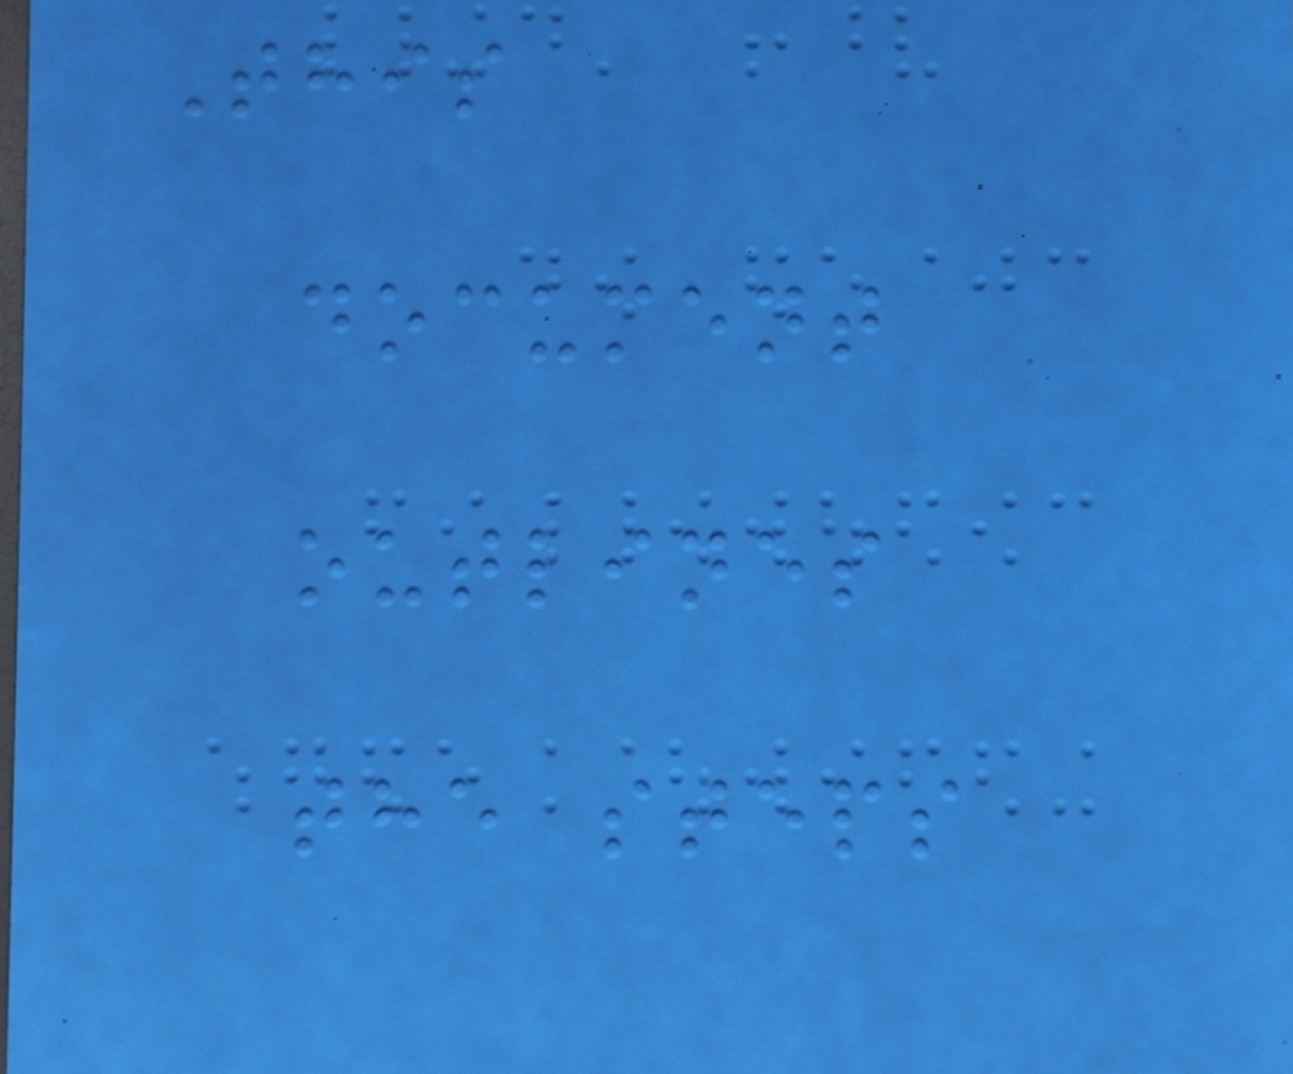This
document
outlines
the steps
